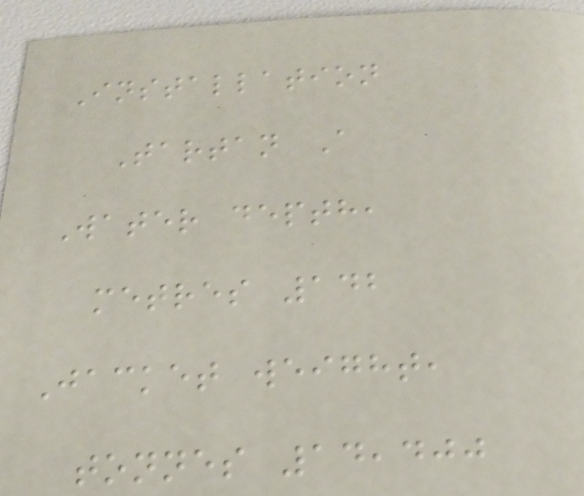Installation
Tartan A
Water depth,
metres 142
Jacket weight,
tonnes 14,400
